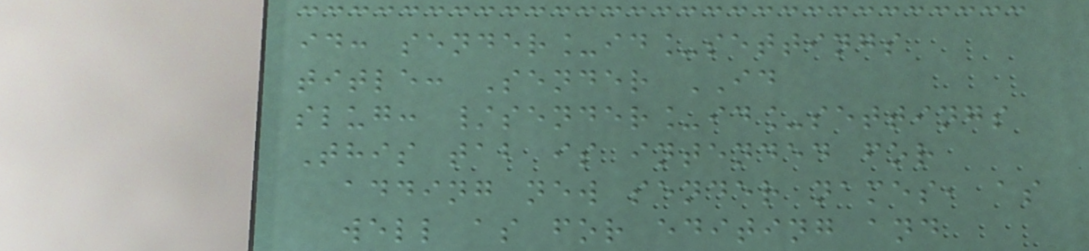id: sender_id_settings
title: Sender ID
slug: /sender_id_settings
This tab is intended for
adding new sender names, as
well as for editing and
